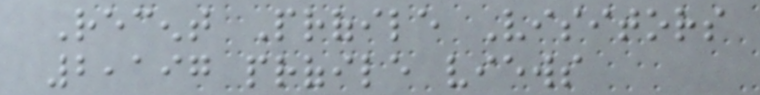Recent Profile Visitors
2,197 profile views
